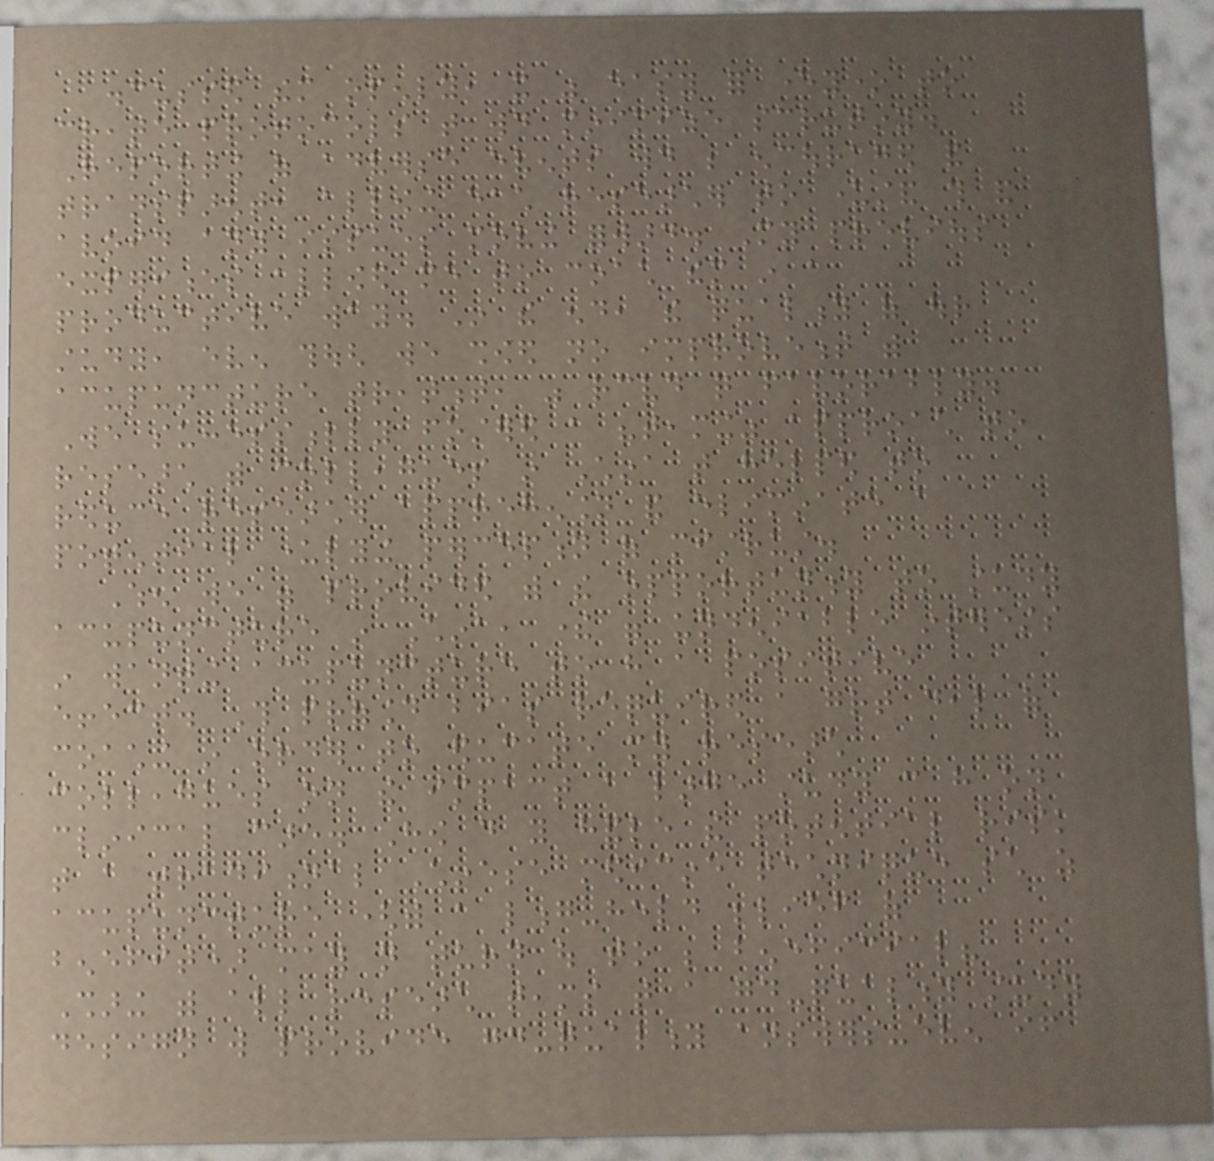discussed them openly, it was easy for everyone to
create protocols that would minimize scrutiny.
Reporting of adverse events would be encouraged and
transparent, allowing each researcher to understand this and
avoid any issues moving forward. My previous
experiences allowed me to coach them in a
productive way. In the end, the quality of our
study, even though we showed no improvement with
acupuncture treatment, was received quite favorably.
We successfully fostered a "teaming" approach to
research with colleagues in China that helped to
reduce researcher apprehension and eliminate a
potential underlying perception of mistrust.
When we were provided with the opportunity to study
acupuncture in China, there were undeniable interests
in wanting acupuncture to have a positive
effect. This profound bias required a great deal of
coaching in order to educate my research
colleagues on the impact a large study can have on
clinical care. How do you handle the potential risk
that a traditional Chinese medicine technique such as
acupuncture (with a long-held belief of
benefit) may not turn out to be beneficial?
Sharing with all research teams that a good-quality study
design will provide good-quality answers-even if
